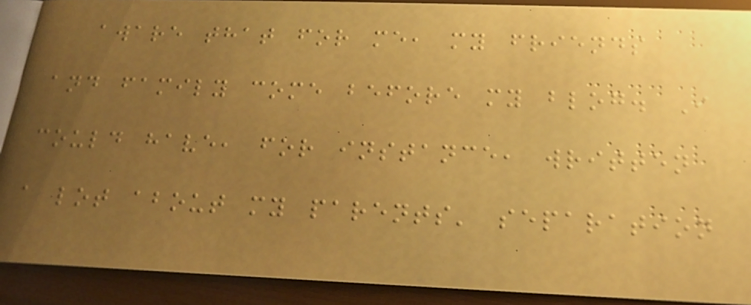aware that for me, my friends
and family come before my blog. I
could have, for instance, written
a lot about my parents' separation
